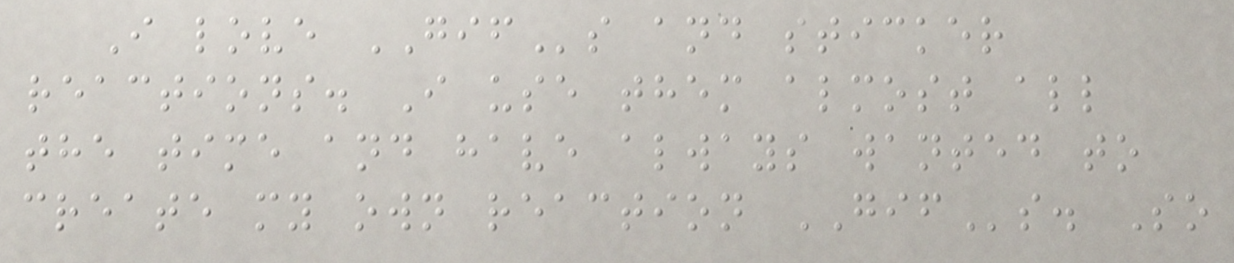I love GIFs and sticker
reactions. I use them almost all
the time and have always wanted to
create my own reaction GIFs. So
